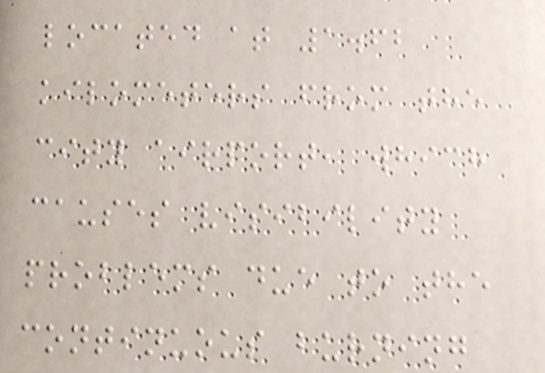located at 1.62
kilometers from the
city airport, which
causes visibility
problems due to the
continuous burning
